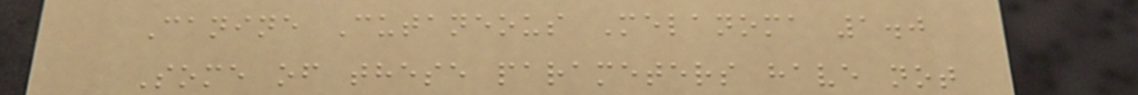Canine Cutaneous Melanoma 1.0
Some of these parameters have not
